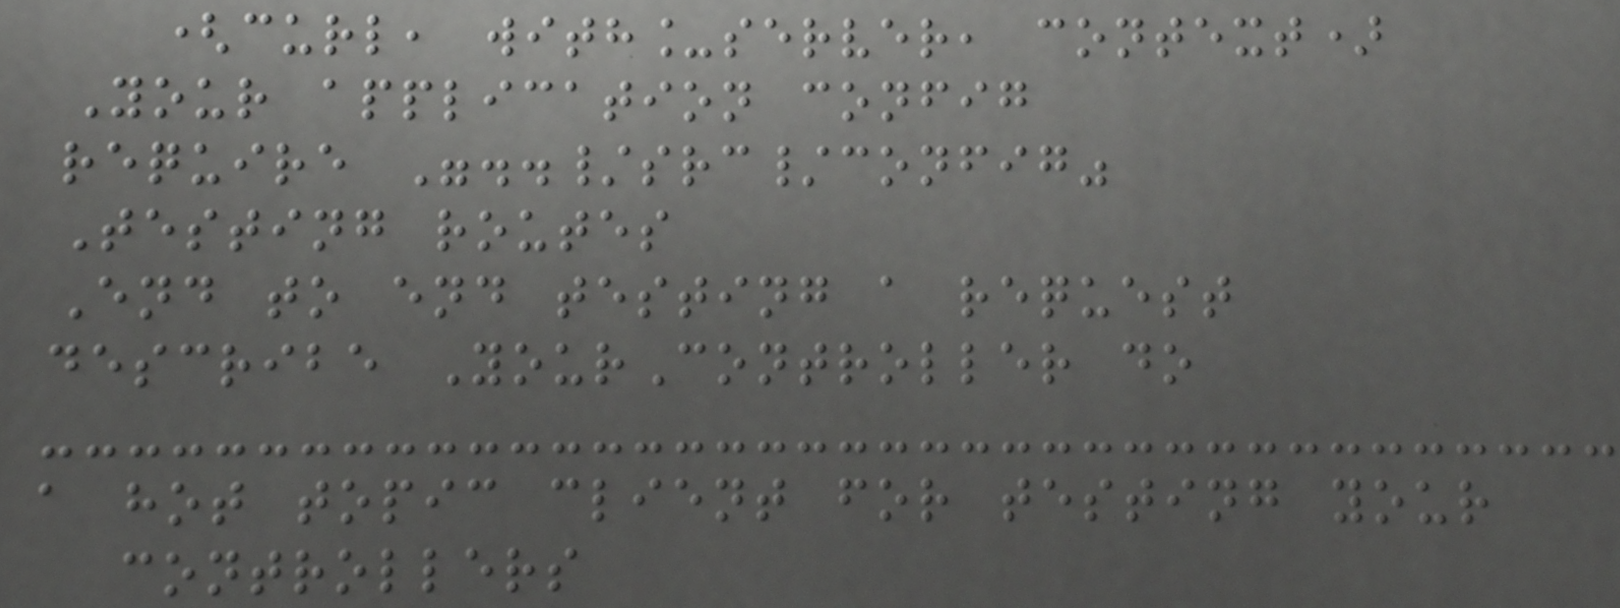(curl, with_server, context)
Your application config
require "../src/config"
Testing routes
End to end testing a request
describe YourController do
a hot topic client for testing your
controllers
